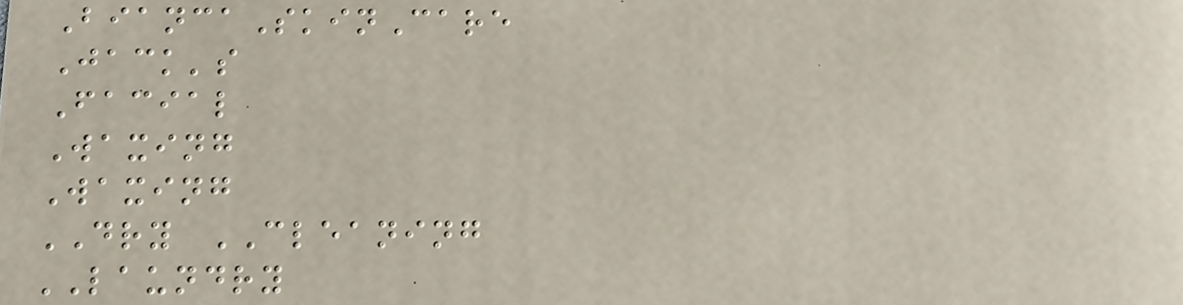BiancaSkinCare
Jack's
Facial
Waxing
Waxing
DRY CLEANING
LAUNDRY
